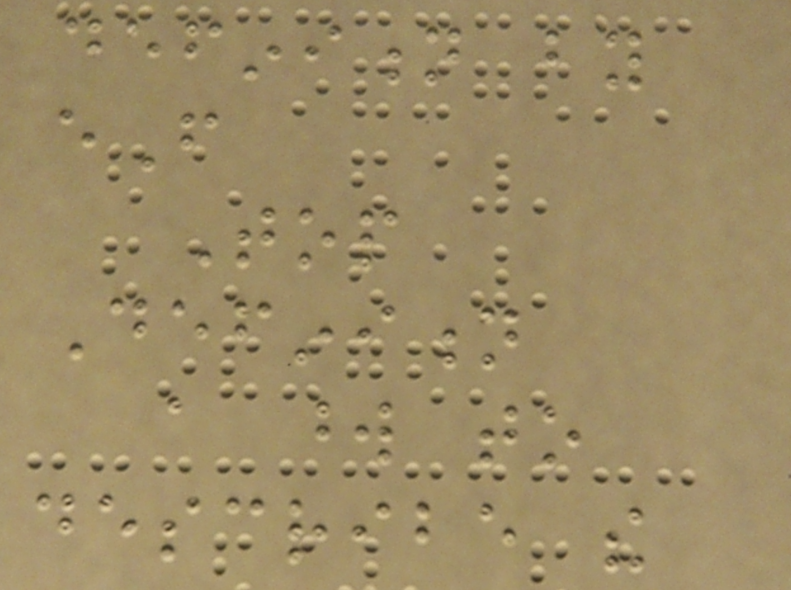definition by
eF
Top
Definition
a word to
describe the
